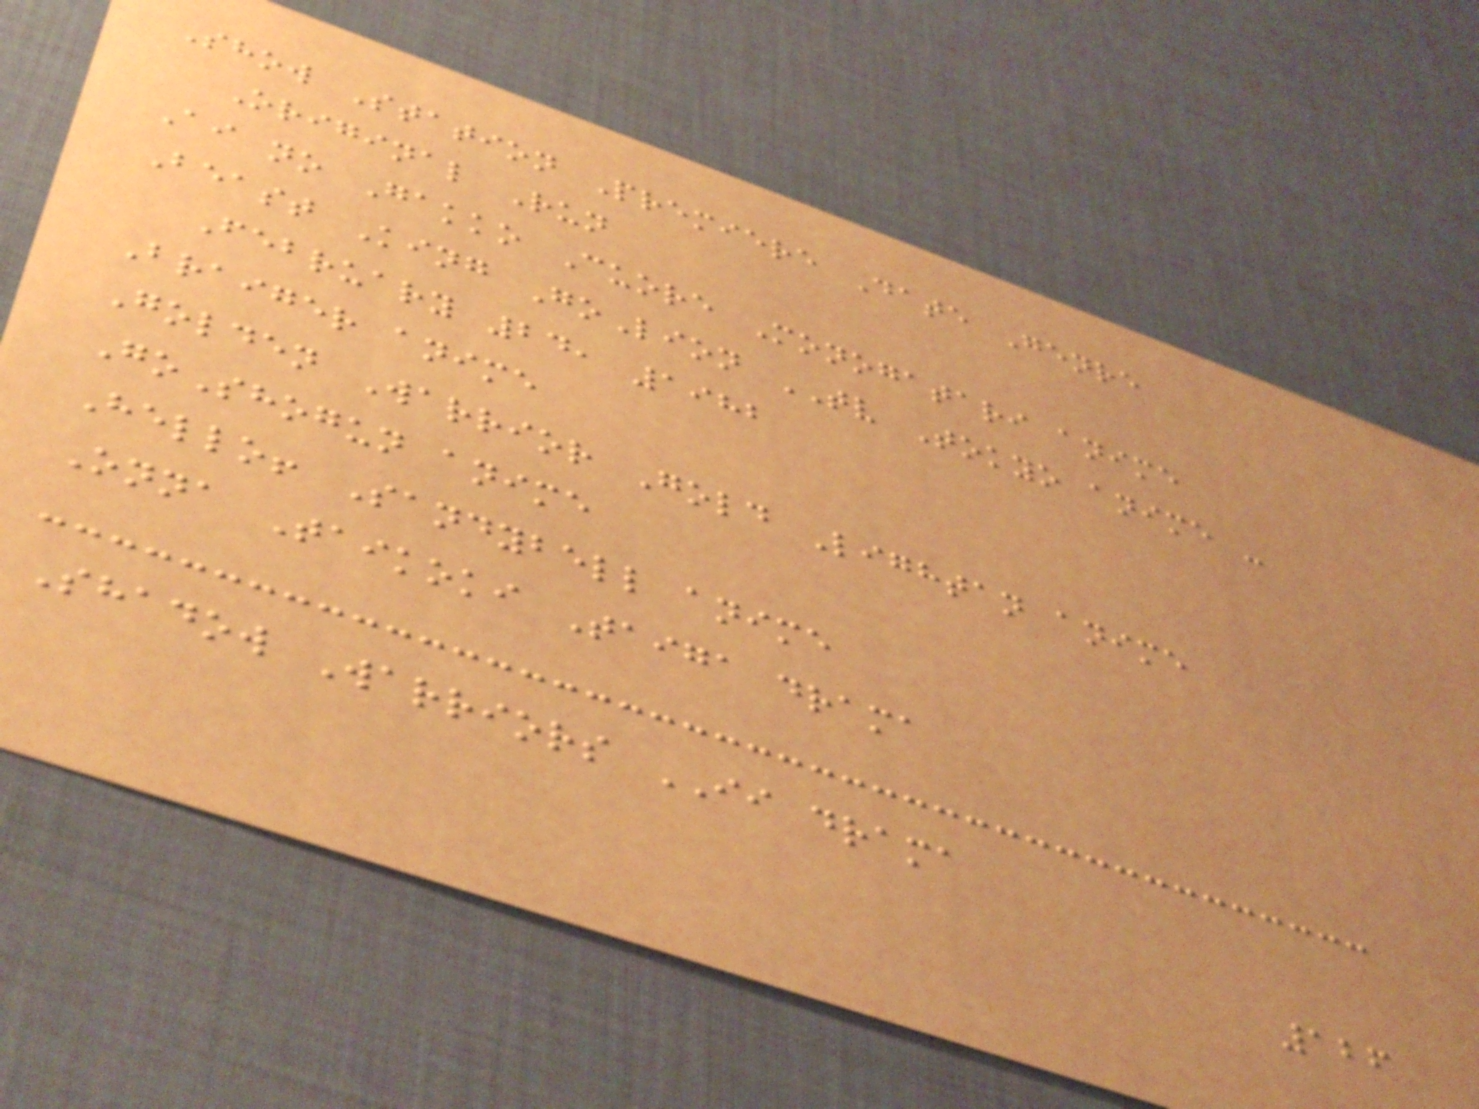Show Station Premiere Date Genre
Original Run
Ai no Gakko Cuore Monogatari anime
Beast King GoLion TV Tokyo anime -
February 24, 1982
Braiger anime
Golden Warrior Gold Lightan anime
GoShogun anime
Hello! Sandybell anime
Onna Taikoki Taiga drama
Shadow Warriors II drama
126
